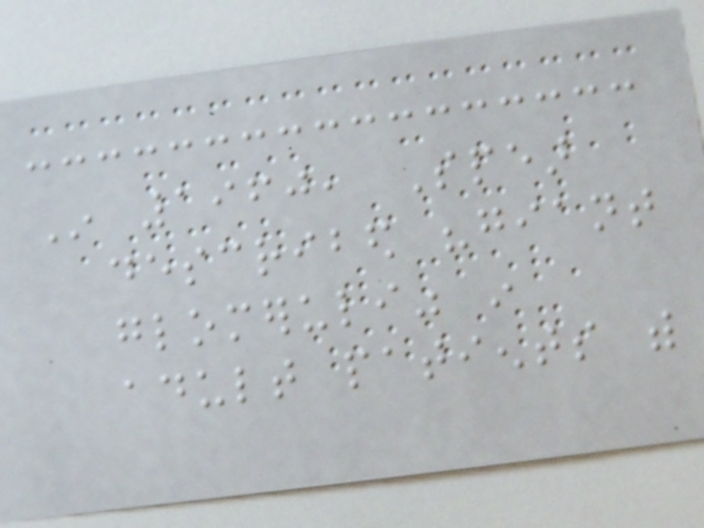In 1960, Spear
described "giant
glomeruli" in
adult patients with
